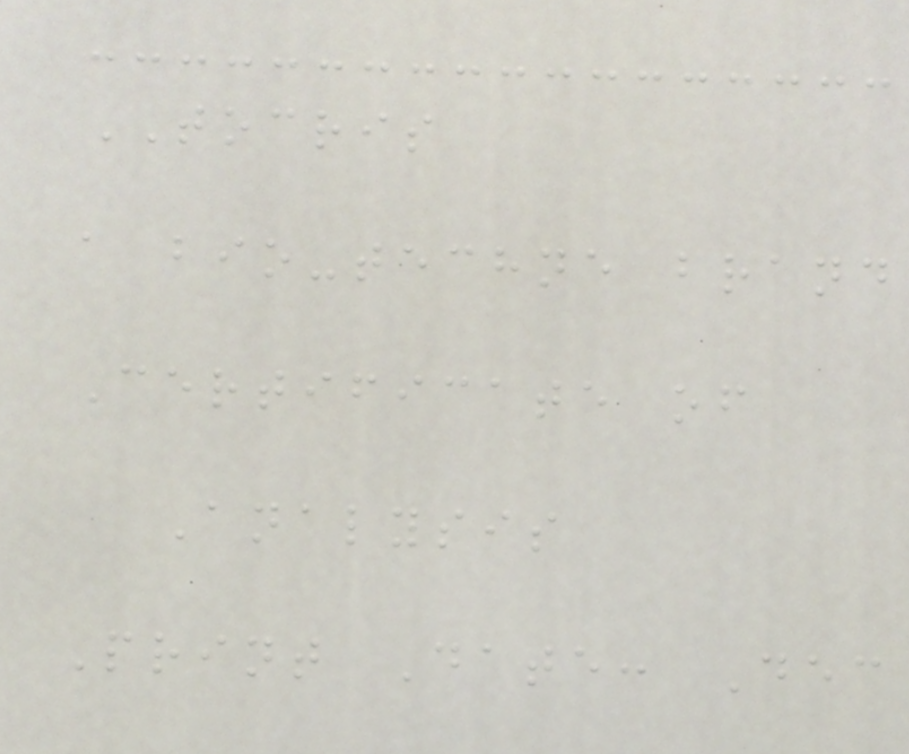TOCRIS
a bio-techne brand
Certificate of
Analysis
Print Date: Dec
